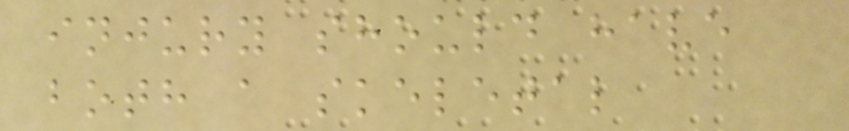injury should have
both a skeletal
